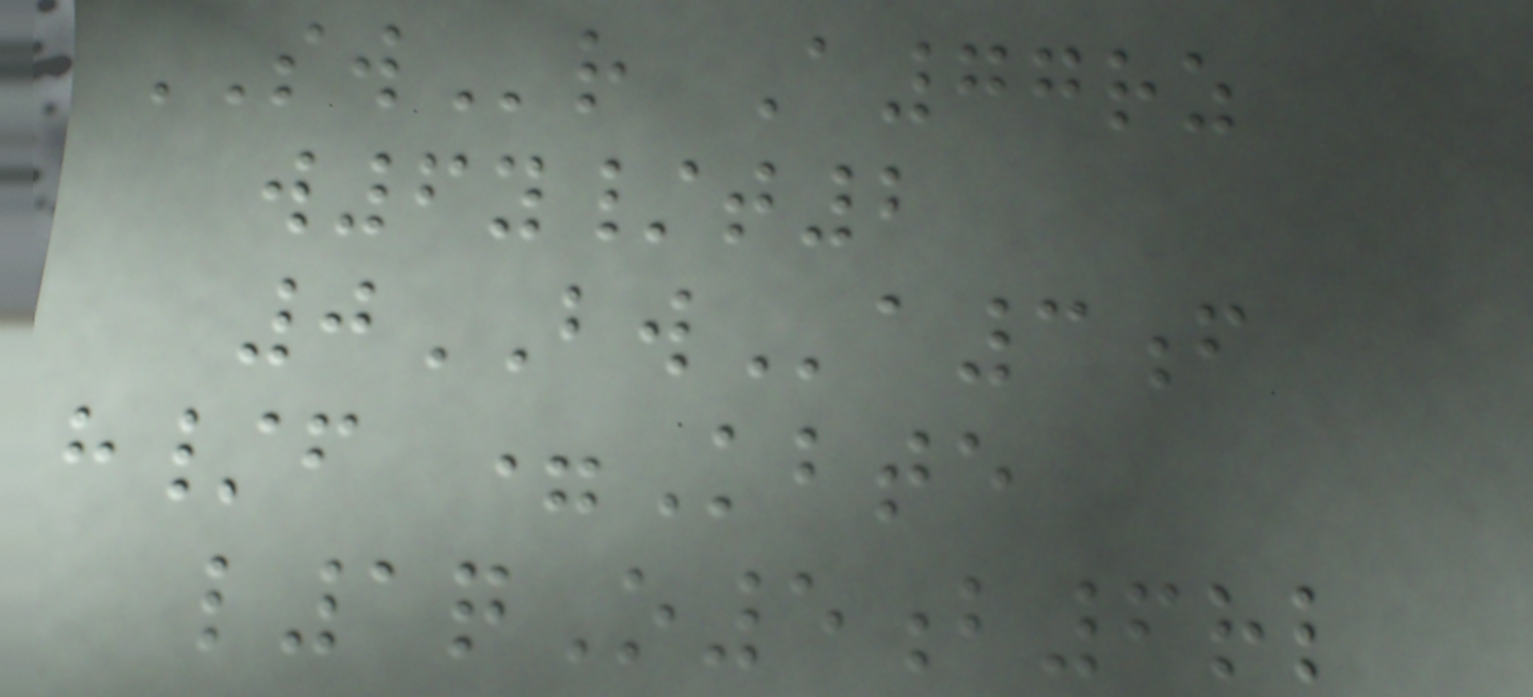SWr A77rz
w6y/t2
0BWa3f
h/f =Kbte
l1qO5b6rl
